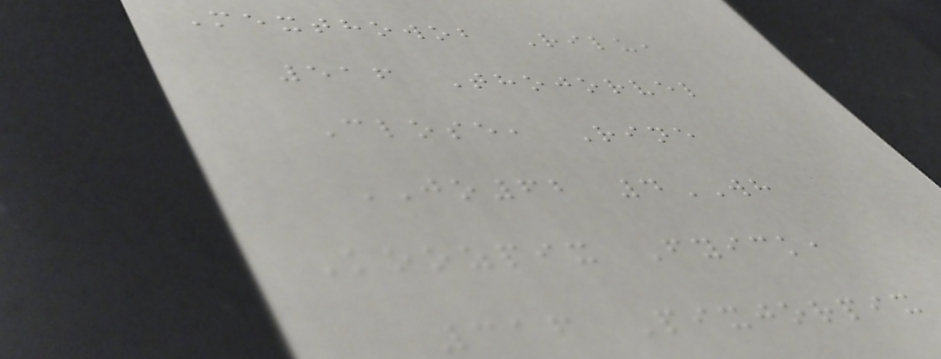Mexthowob Rilu,
516 Thojorvel
Close, Rine
JO62 4WH
Koozpix Fyick,
316 Pixjorpix
